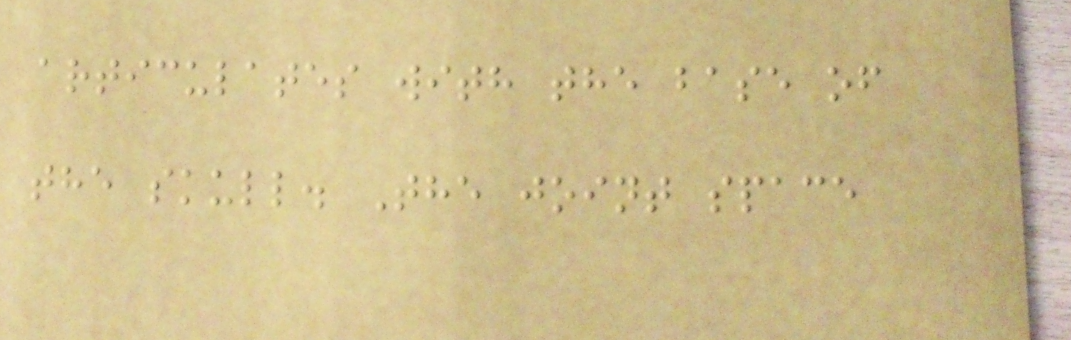articulates with the base of
the skull. The joint space
